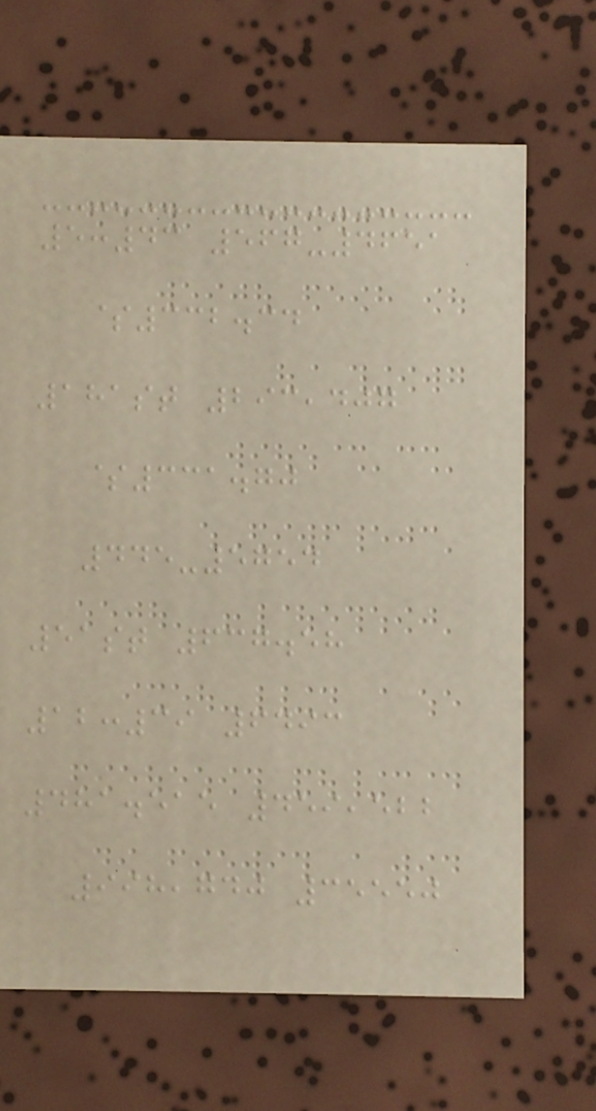5:43 567-4651
$332.34
181st 293,407
$331.70
445-5754
51st 637.58
12:39 6493
481.515 459,522
998,740 35550
